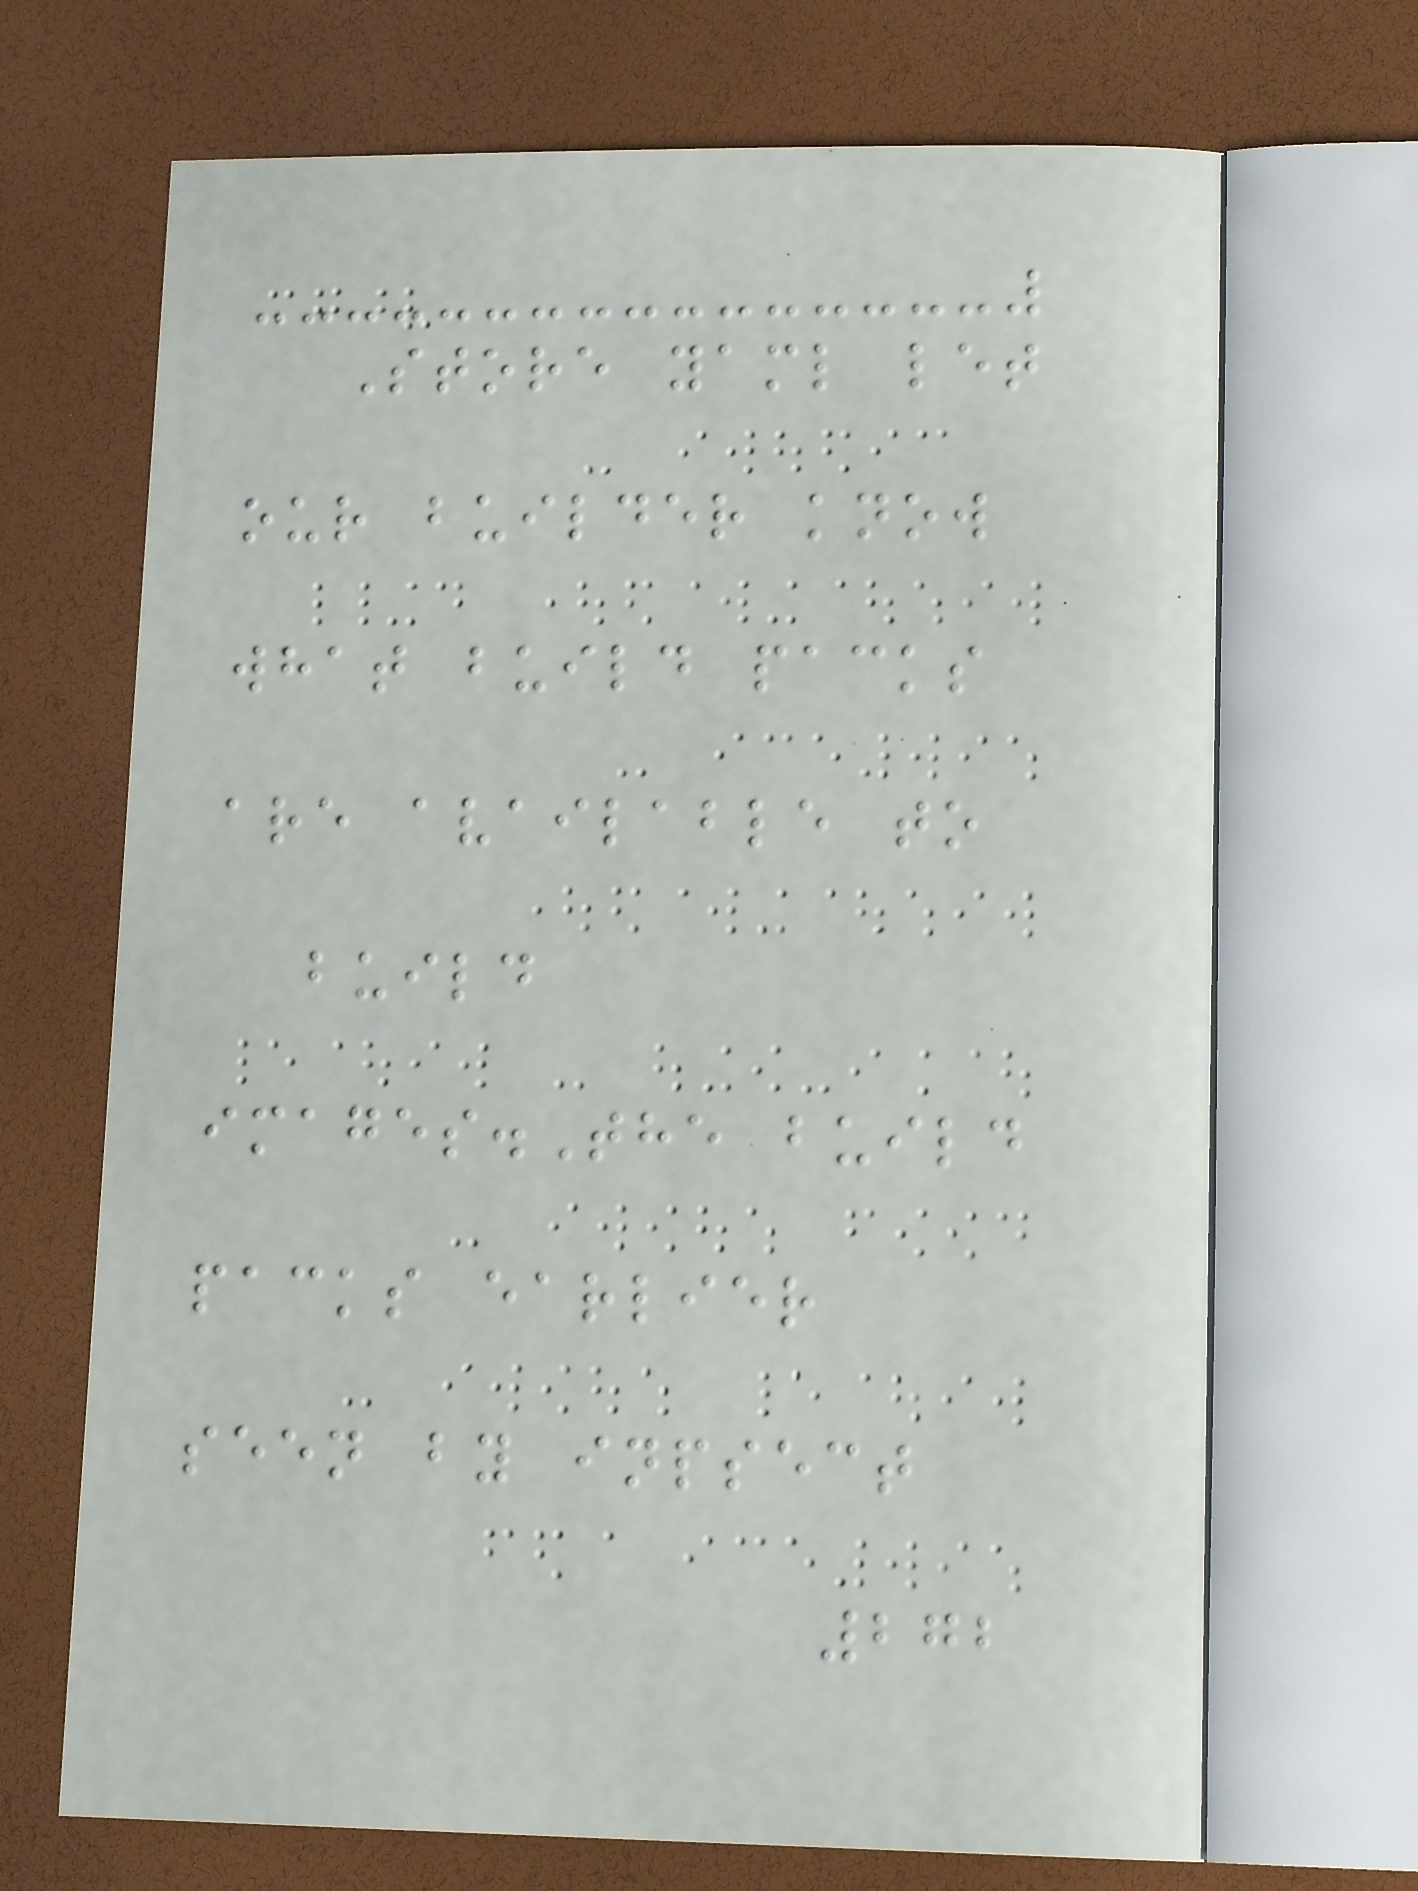Store yaml let
our builder know
what build packs
are available to
build
images.The build
packs earlier
seen by inpsect
272
